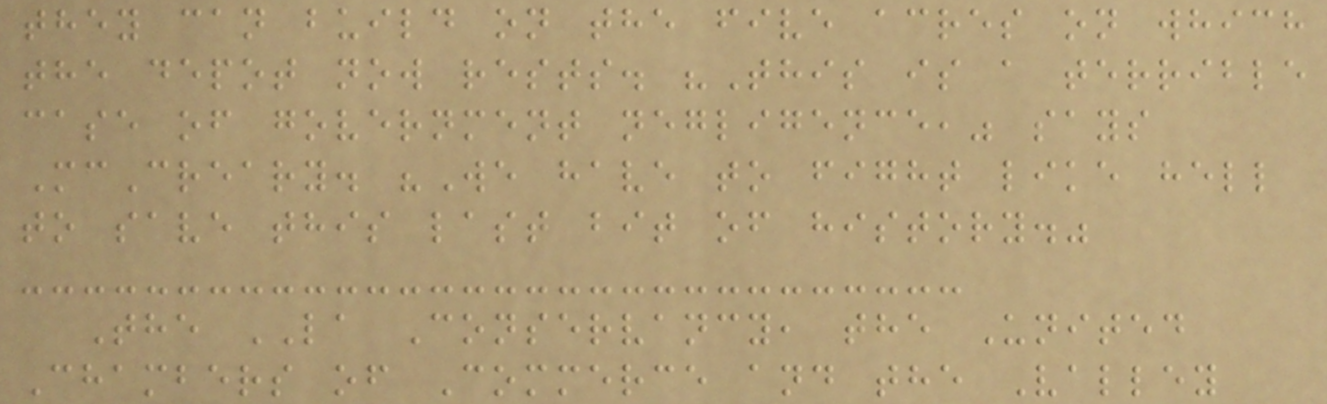they can build on the five acres on which
the depot now rests. "This is a terrible
case of government negligence," says
McCreary. "We have to fight like hell
to save this last bit of history."
The LA Conservancy, the United
Chambers of Commerce and the Valley
